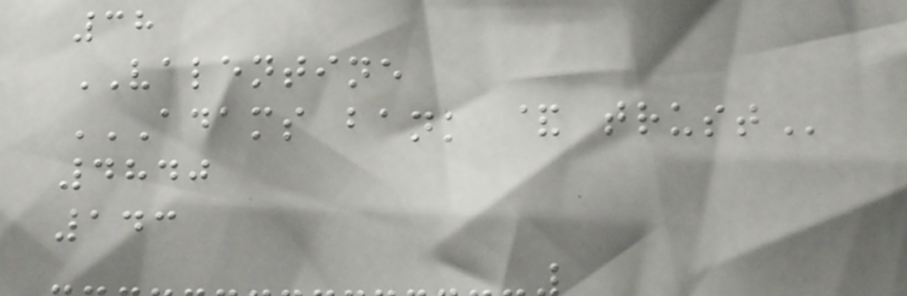38
VALENTINE
ADAMS BANK & TRUST
4840
143
